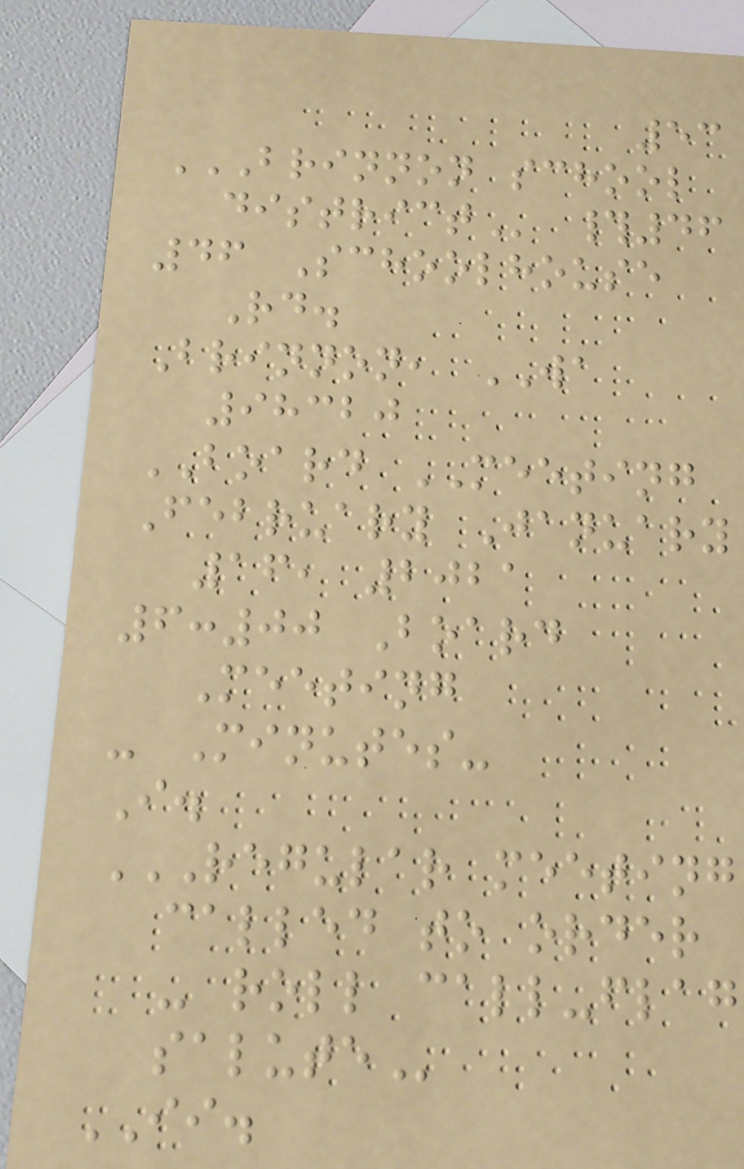53
BRINNON SCHOOL
DISTRICT #46
46 Schoolhouse
Rd.
Brinnon, WA
98320
BOARD MEETING
February January
16, 2021
6:00 Board
Meeting
- Minutes-
I.
REGULAR MEETING
CALLED TO ORDER
- ROLL CALL-FLAG
SALUTE
II.
